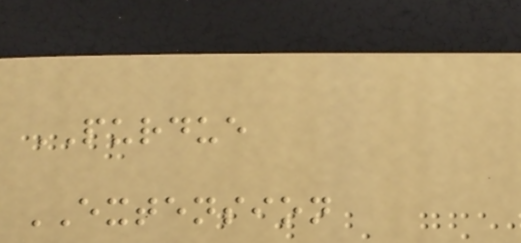PURDUE
EXTENSION
